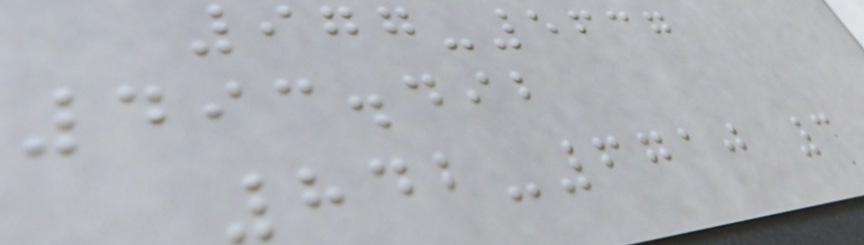977-5637
493.492
842-6710 3
